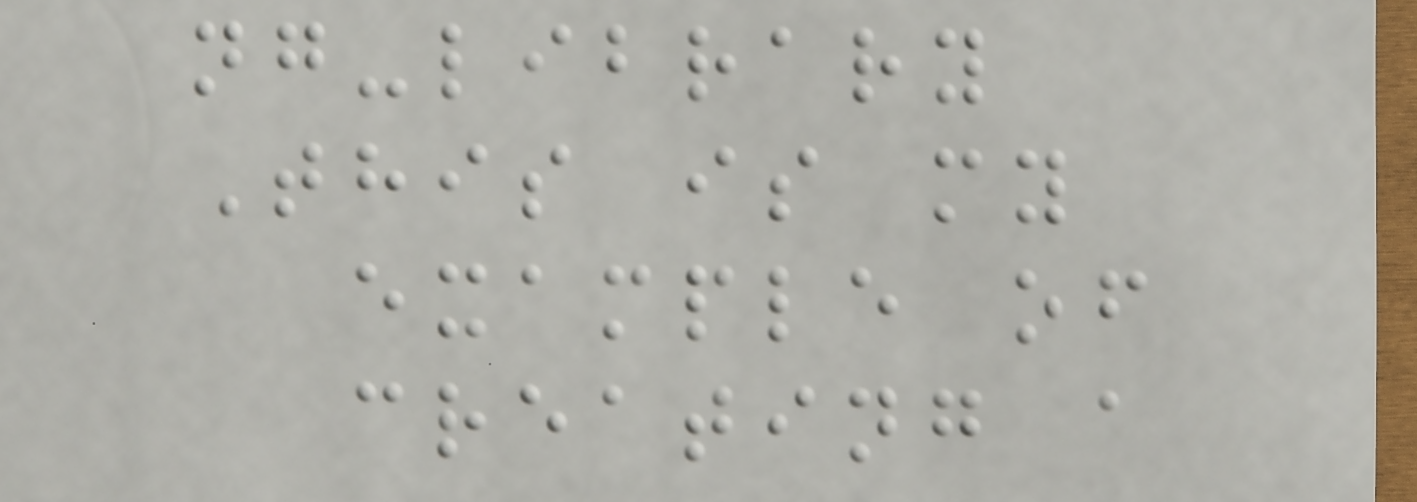ng-library
This is my
example of
creating a
